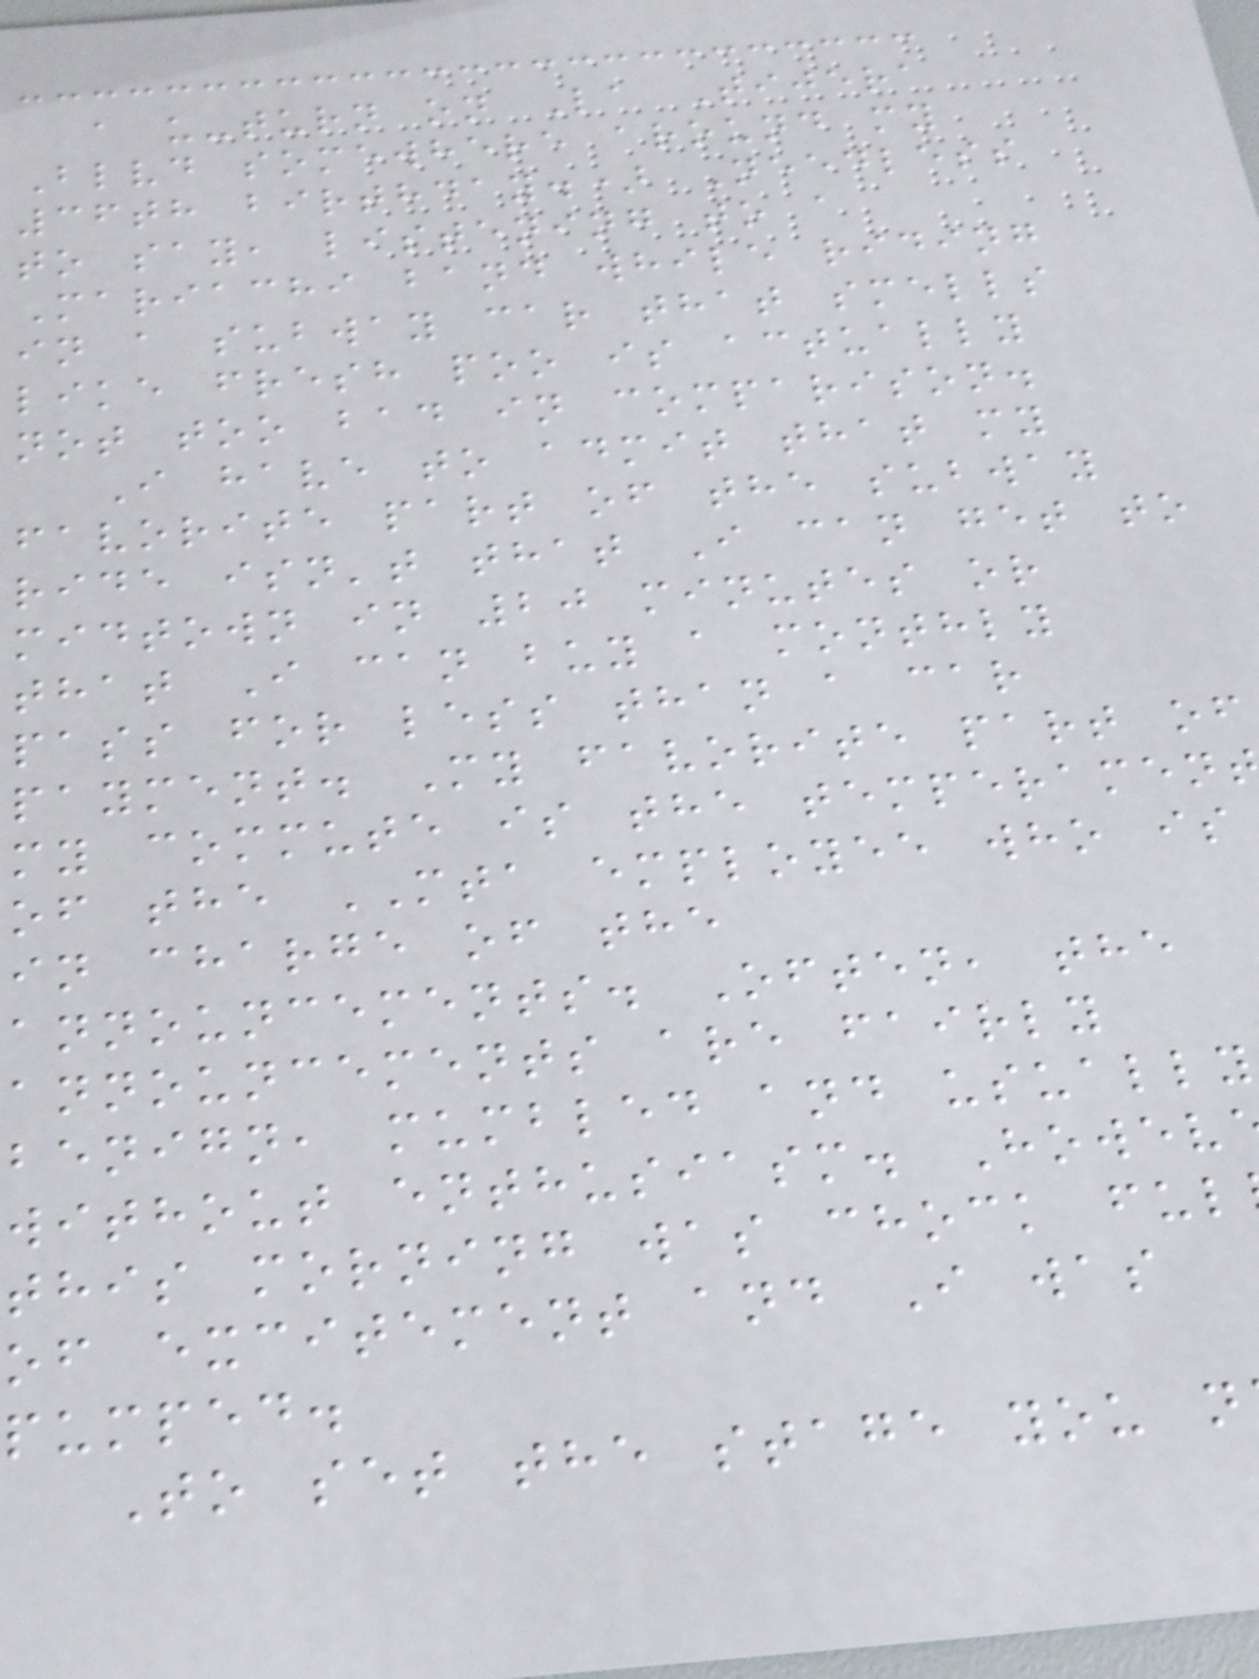a u-turn on La Tijera
Blvd somewhere around my
36th birthday.) Needless
to say, listening to a
Mariachi band while riding
in a subway car that smells
like fresh poo is actually
not too bad in comparison.
I have to admit that my
favorite part of the subway
ride isn't that I can get to
midtown in 20 minutes or
that I can buy a monthly
pass for less than a car
payment. My favorite part of
my commute is the temperamen
of the MTA employee who is
in charge of the
announcements. Often, the
announcements are fairly
benign, mumbled and usually
without enthusiasm. Howev
this morning was chock ful
of excitement and I was
pumped.
To set the stage you n
